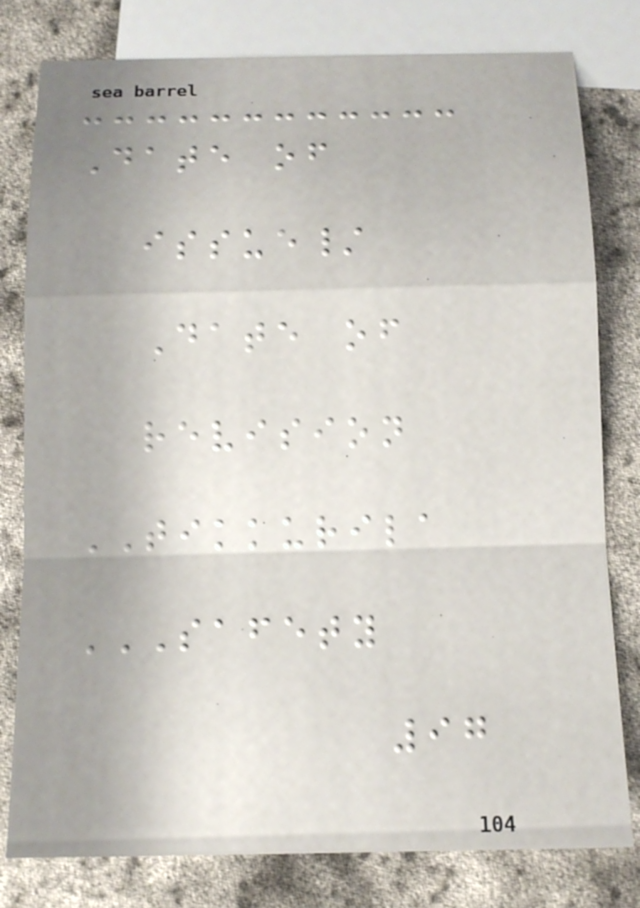Date of
issue/
Date of
revision
TIKKURILA
SAFETY
97
